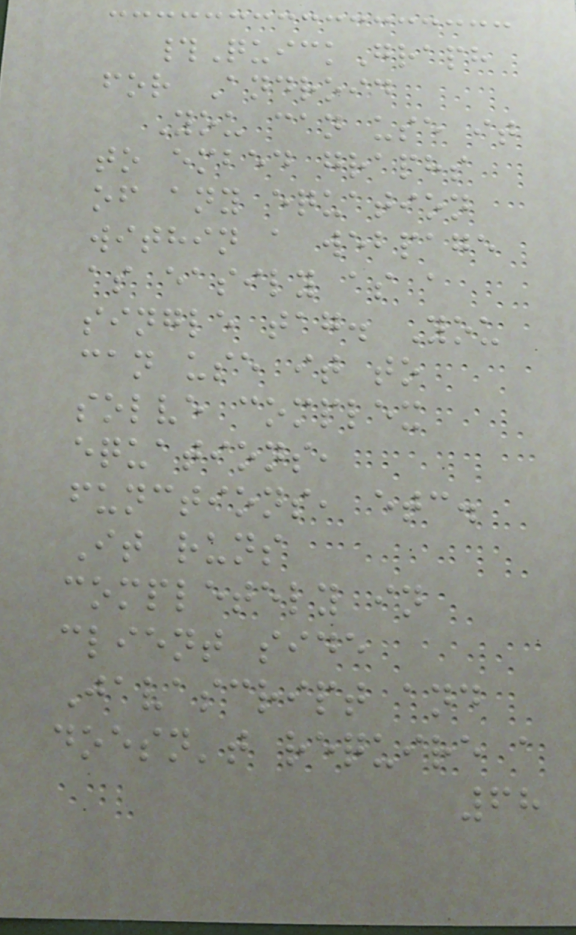#QuickGraph
for Android
You can use it
to embed graphs
of any equation
within a webpage
as easily as a
single tag. You
can use it to
solve complex
equations,
functions, etc.
It runs
completely in
client side
Javascript and
doesn't require a
68
